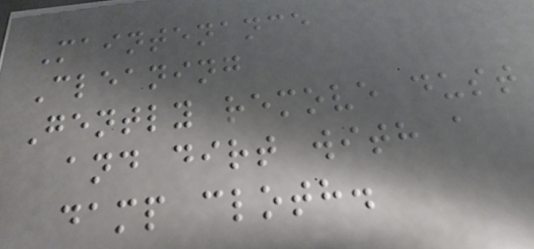Maintenance
Cleaning
Gently remove dust
and dirt with a
damp cloth.
